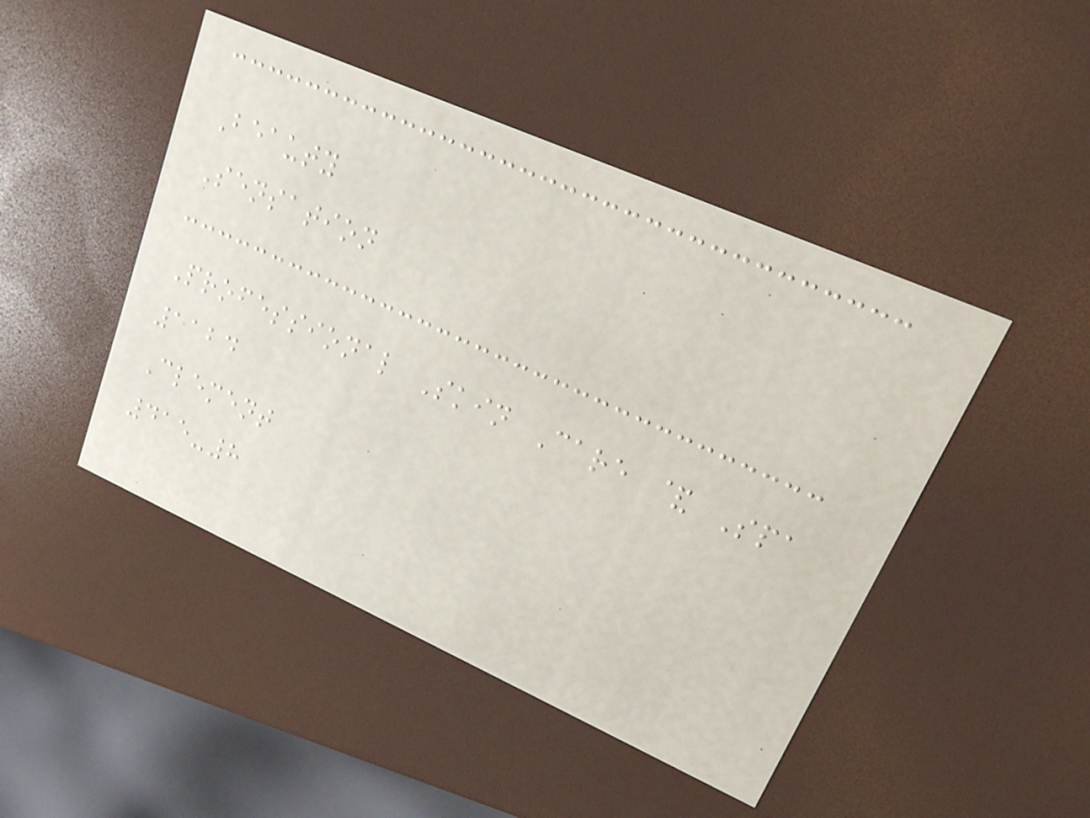Beauty
Sensation
Professional Skin Care & Spa
1124
Clement
415-8
